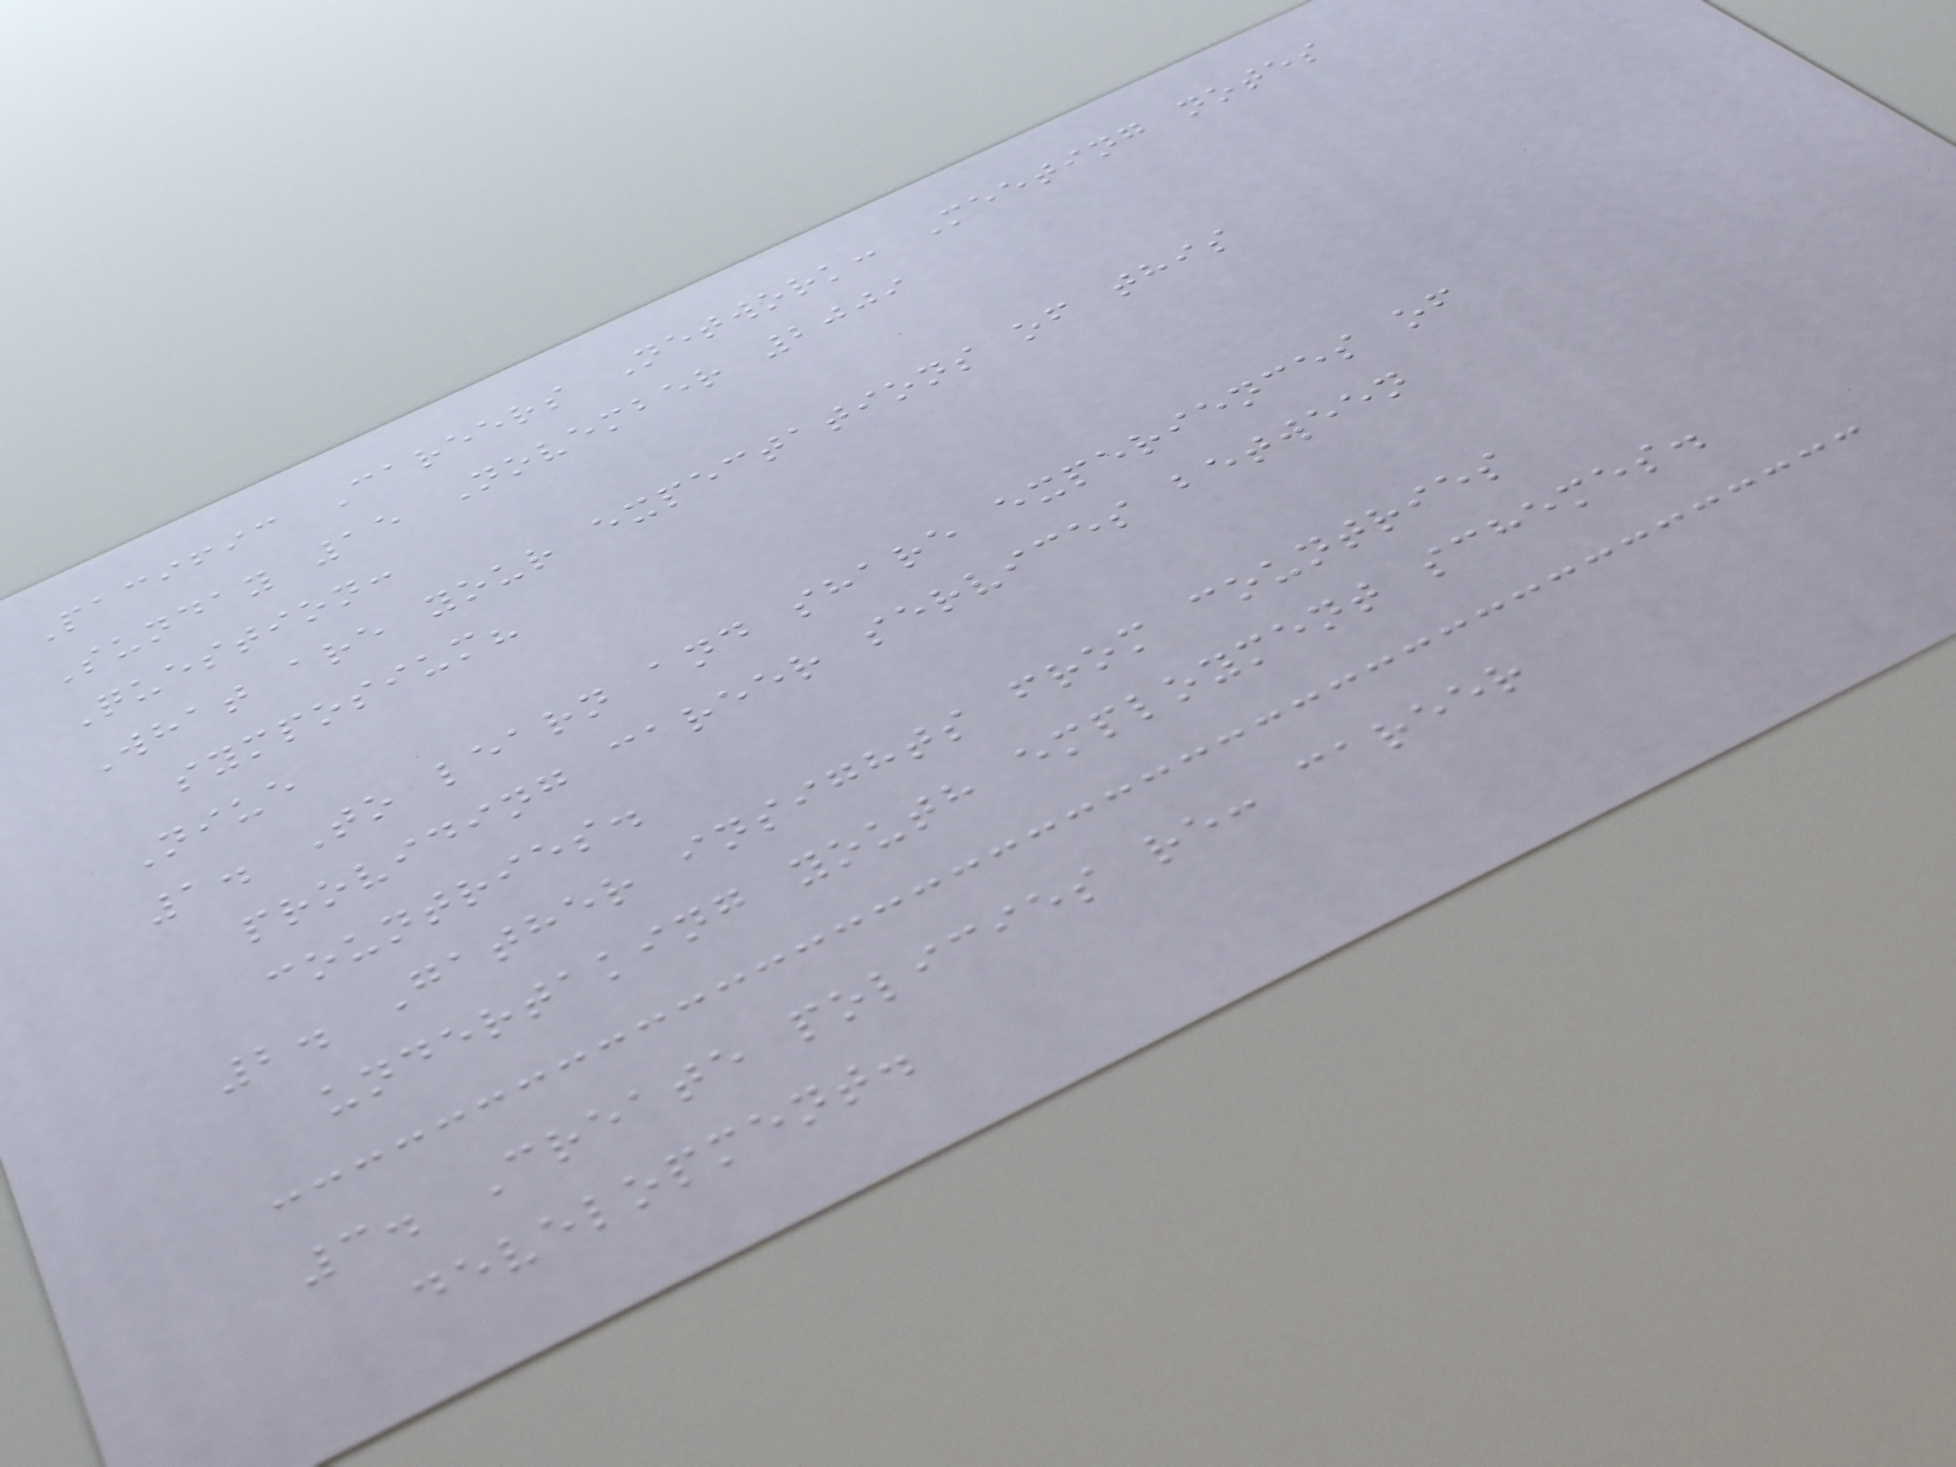Pacific Careers Network: Meeting notes
Sunday 15 November 2009
Question:
What are your expectations of this
symposium?
Niue
1. To learn and share experiences of
providing career services between
countries.
2. Gather insights from countries
undertaking youth employment schemes.
3. Create policies re: career
development.
